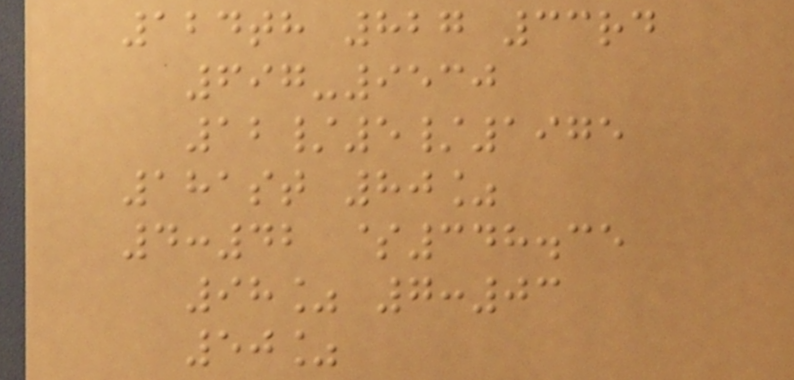124th 827 33rd
697-9530
12/5/1975
181st 80%
4:42 $348.35
98% 7:03
50%
